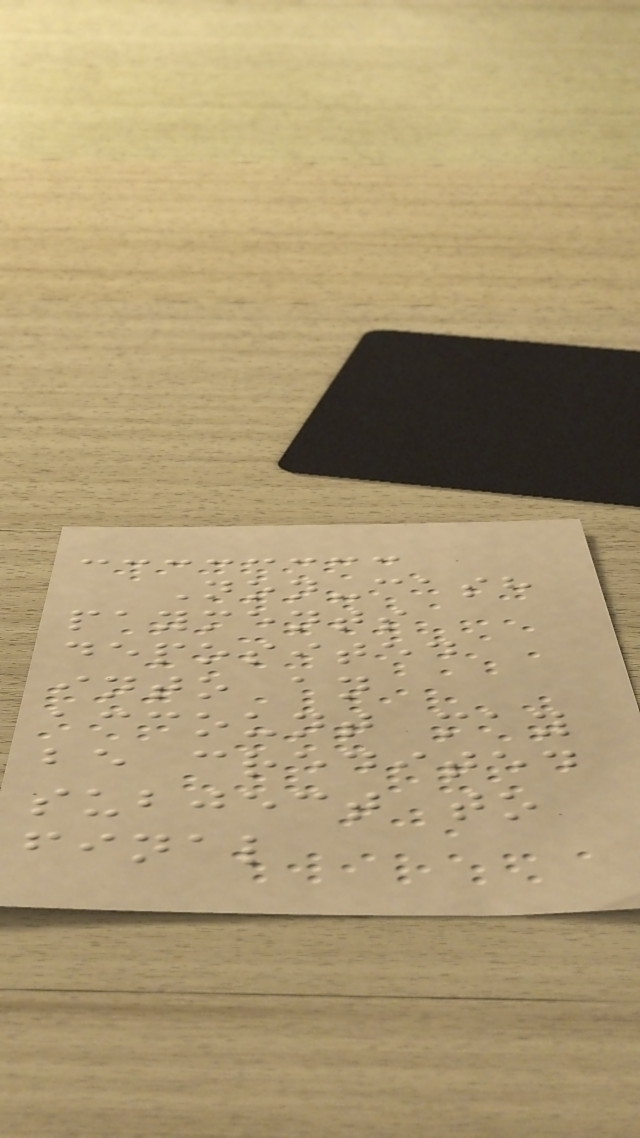Non-cash
payments
deposited
into an
account may
be credited
subject to
final
